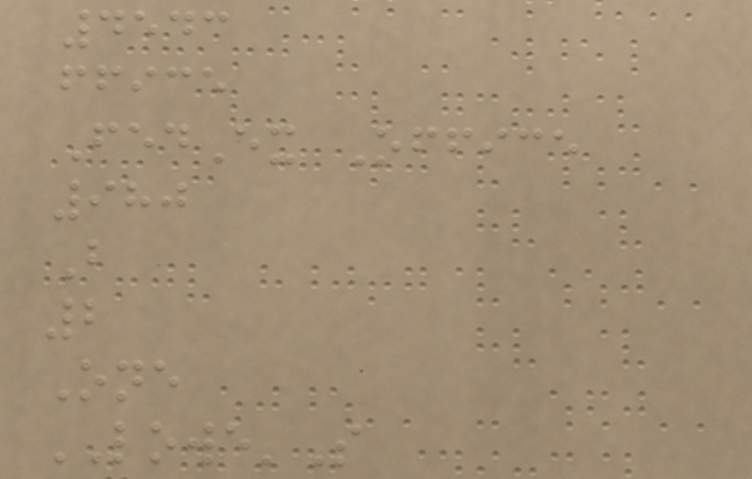4543
ffice
FedEx Office
980
B
2
One
LOWE'S
